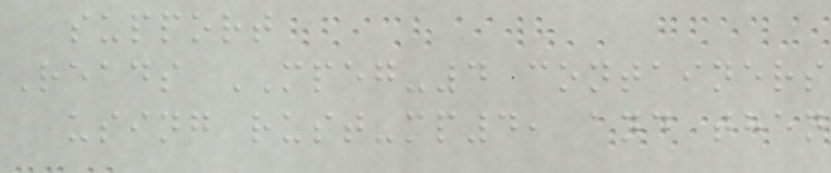support
Reads MPEG-4 containers
using rust-mp4, and then
